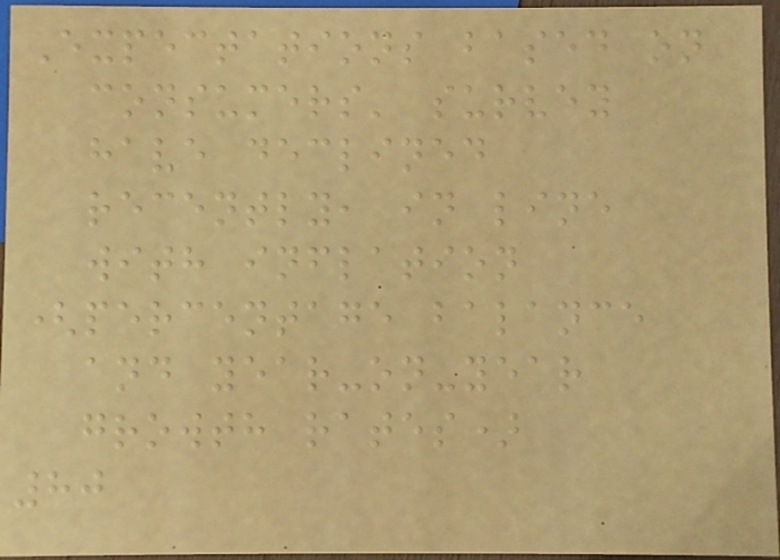Expectations based on
consumers' survey
have declined
recently, in line
with inflation
(percentage balance
and year-on-year
growth rates)
80
